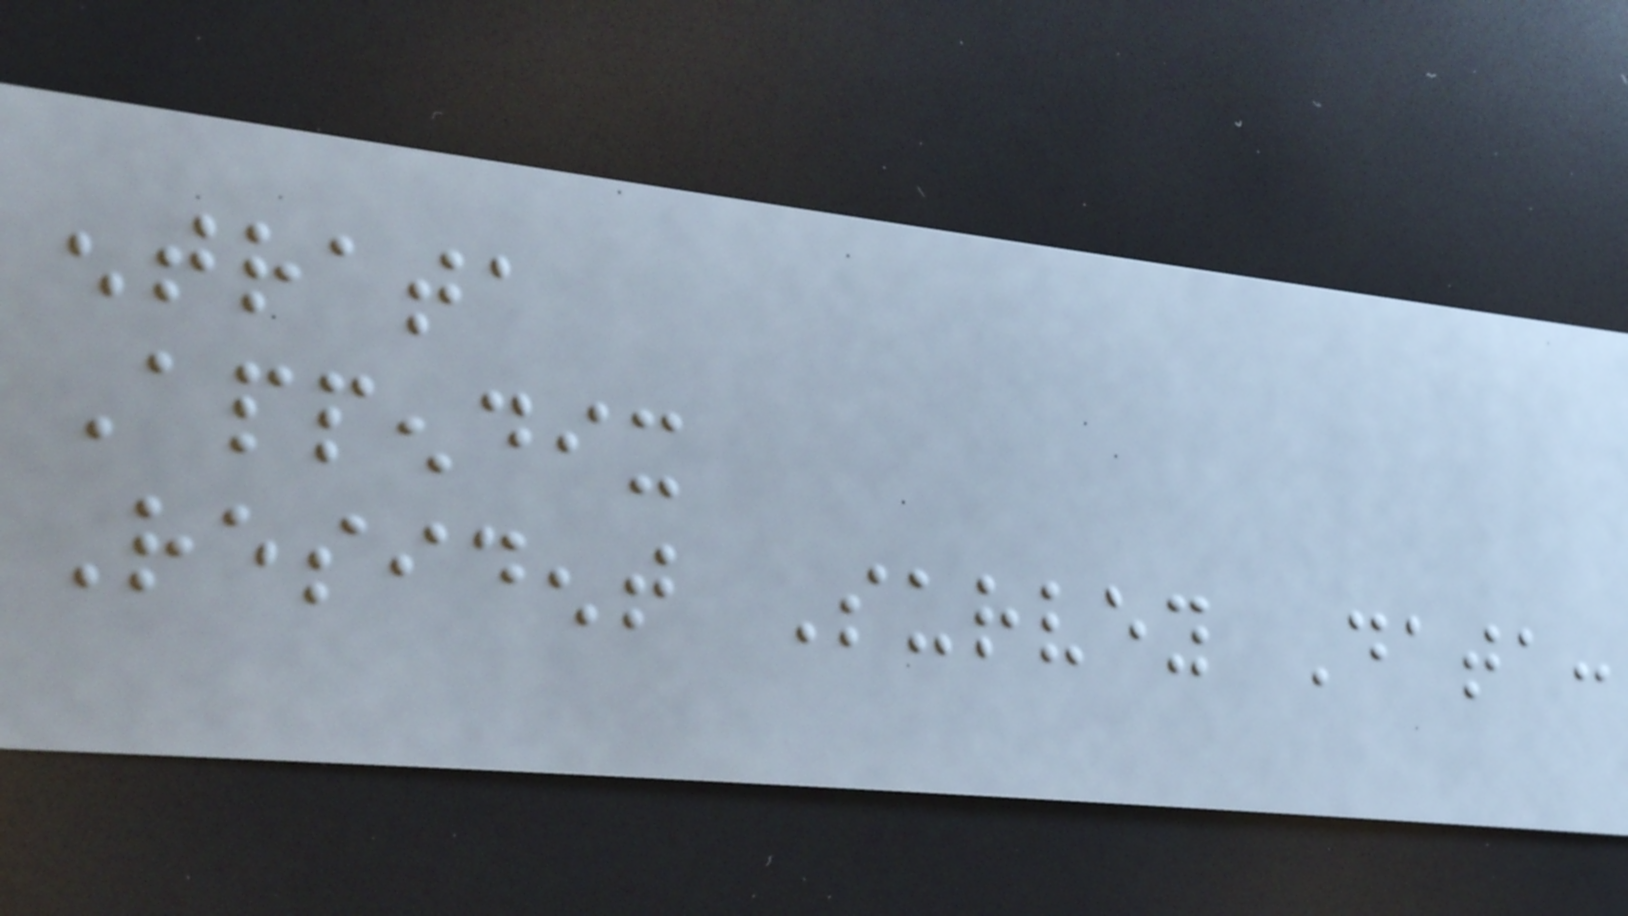entrata
Appendix
Resident Survey Data:
